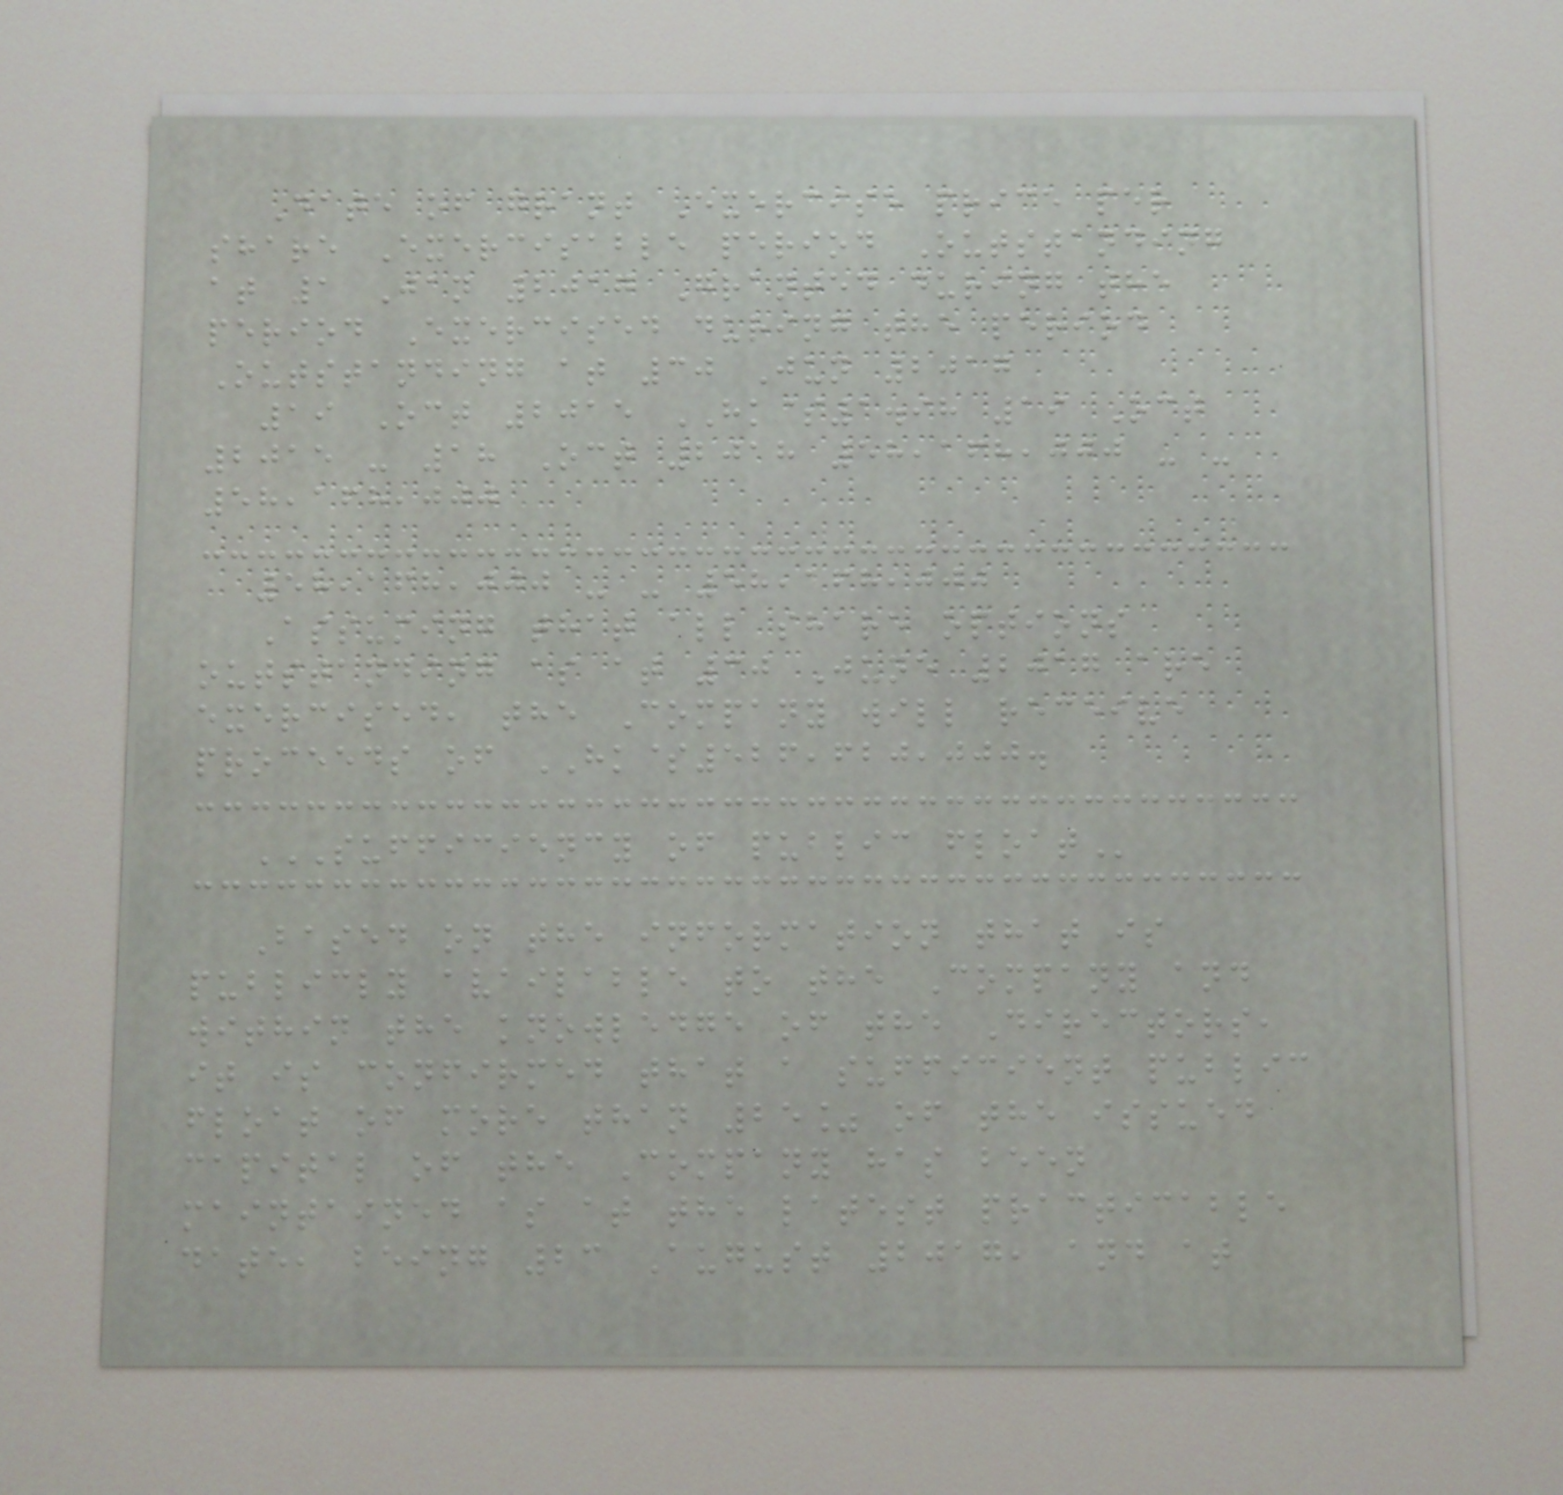Date of grant Exercise price per
share Exercisable period Outstanding
at 1 Jan 2017 Granted during the
period Exercised during the period
Outstanding at 30 Jun 2017
19 Oct 2015 HK$1.98 19 Oct
2015 - 18 Oct 2018 58,168,000 - -
58,168,000
58,168,000 - - 58,168,000
Assuming that all share options
outstanding as at 30 June 2017 are
exercised, the Company will receive
proceeds of HK$526,620,000.
SUFFICIENCY OF PUBLIC FLOAT
Based on the information that is
publicly available to the Company and
within the knowledge of the Directors,
it is confirmed that a sufficient public
float of more than 25% of the issued
capital of the Company has been
maintained as at the latest practicable
date, being 23 August 2017, and at
